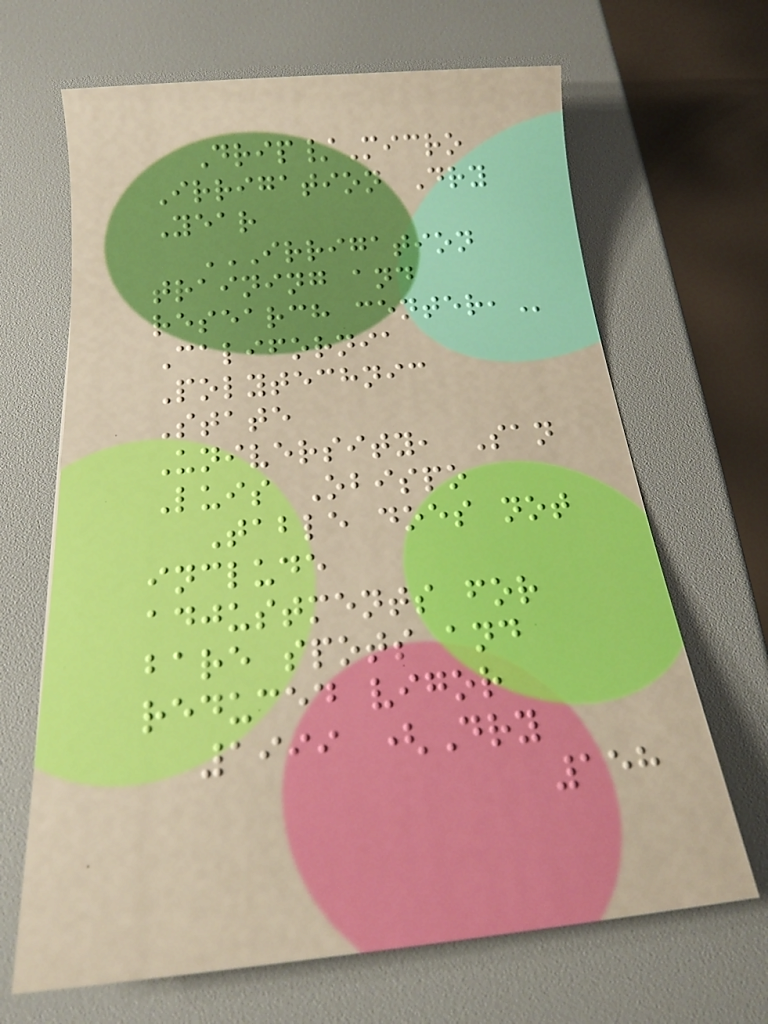Drip/Micro
Irrigation Dry
Year
IRRIGATION
TRAINING AND
RESEARCH CENTER,
California
Polytechnic
State
University, San
Luis Obispo
Table does not
include
adjustments for
bare spots and
reduced vigor
1999 (Dry
158
